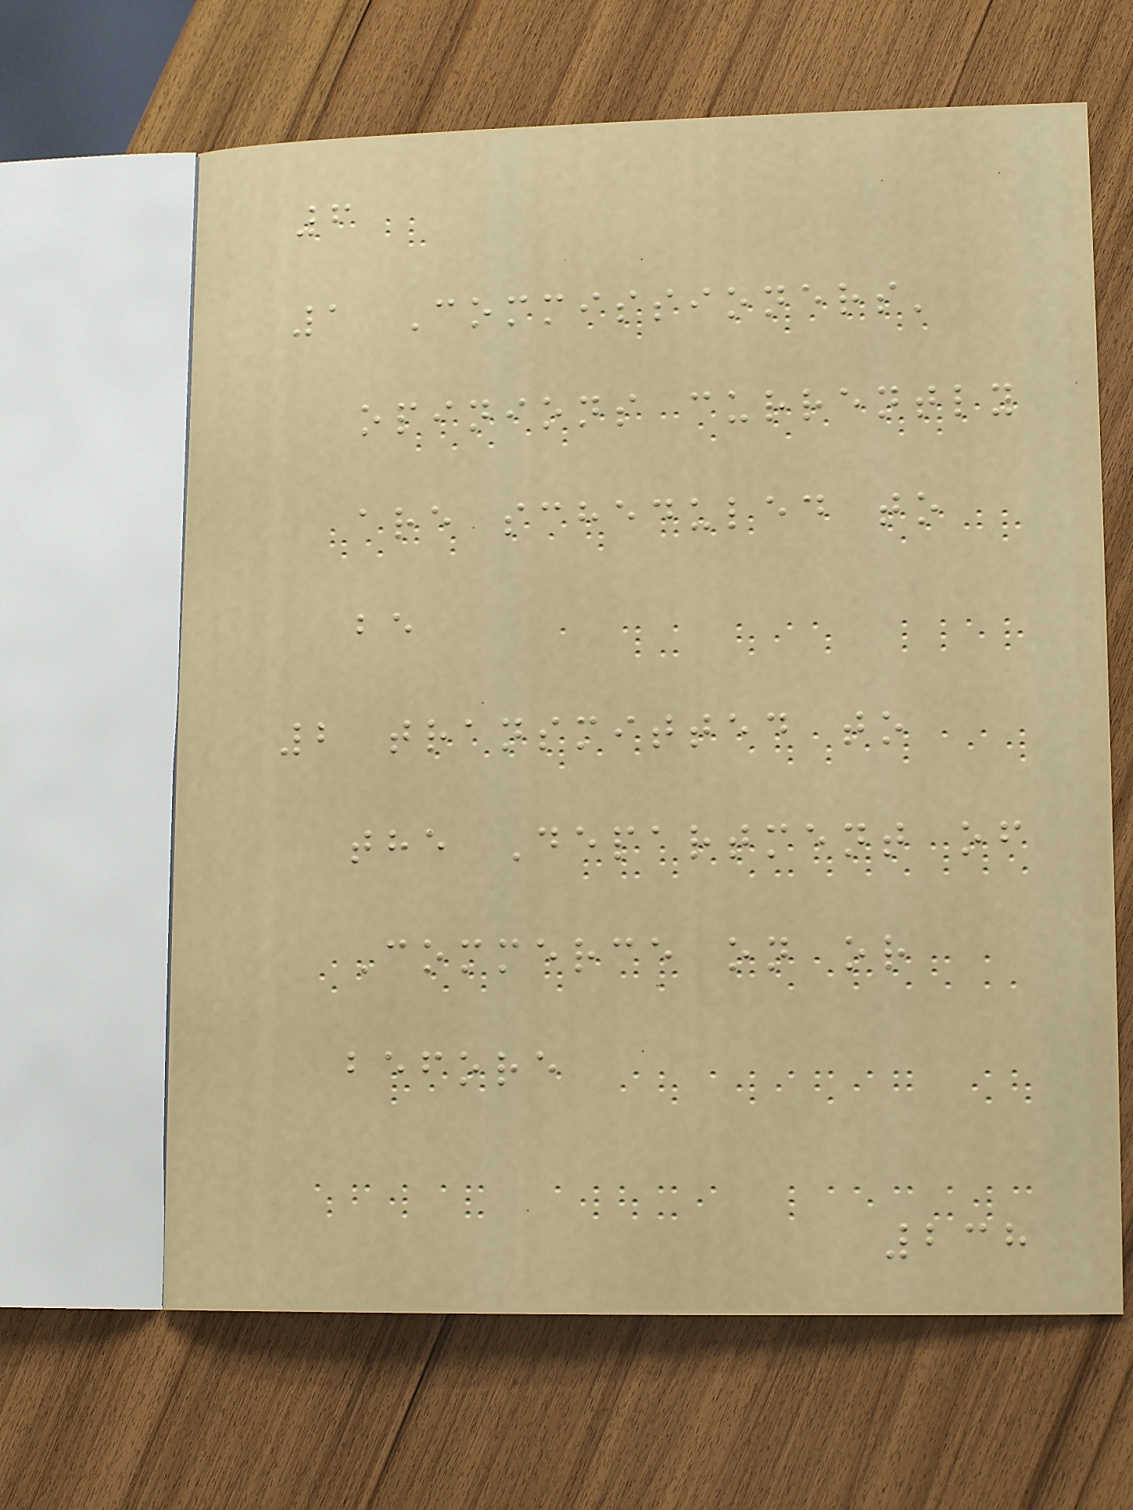6
1 Commissioners'
opinions currently
are scheduled to
be
2 transmitted to
the Department of
Commerce on or
before
238
